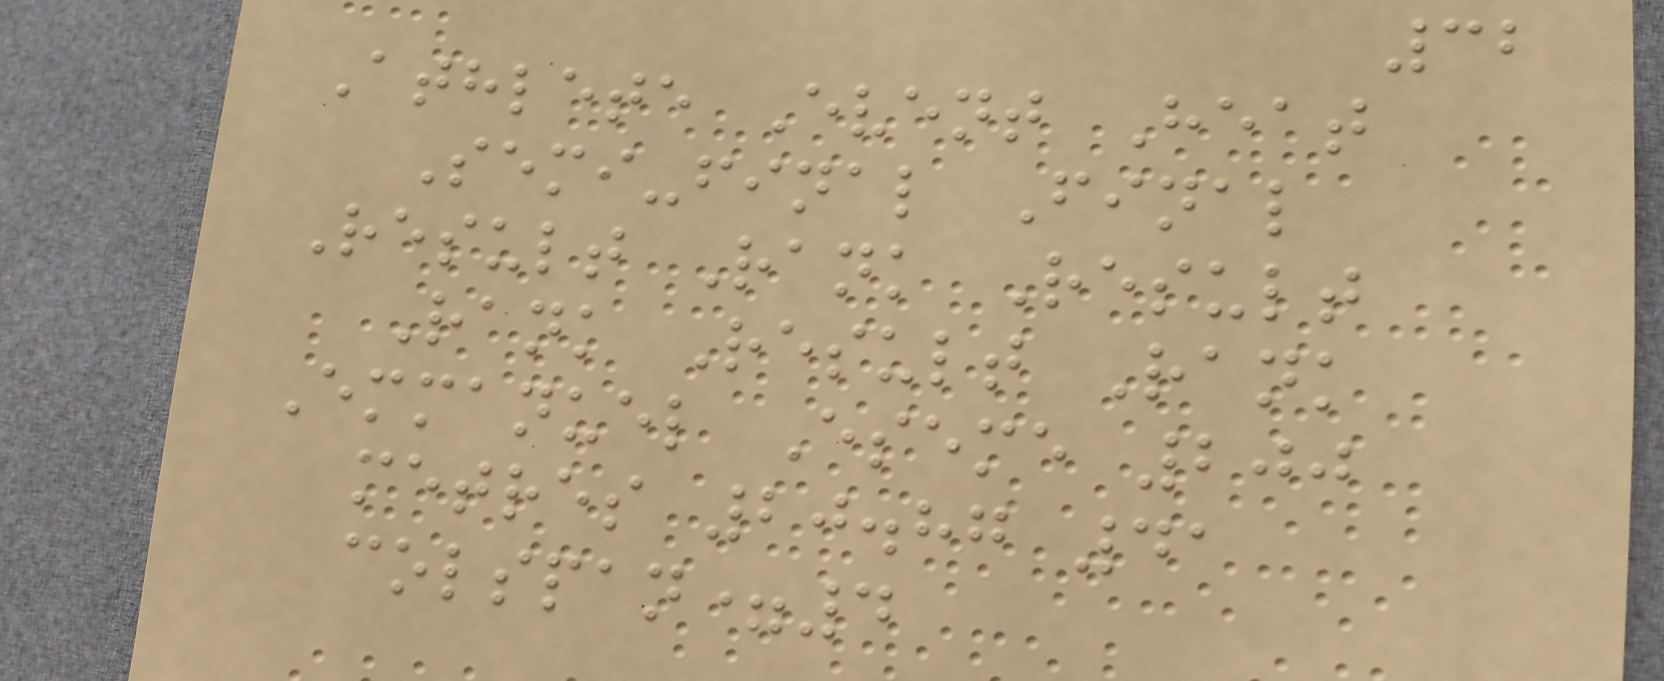32
Athlete Event Heat
Semi-final Final
Result Rank Result
Rank Result Rank
Emmanuel Eseme 200
metres 20.87 41
colspan=4
